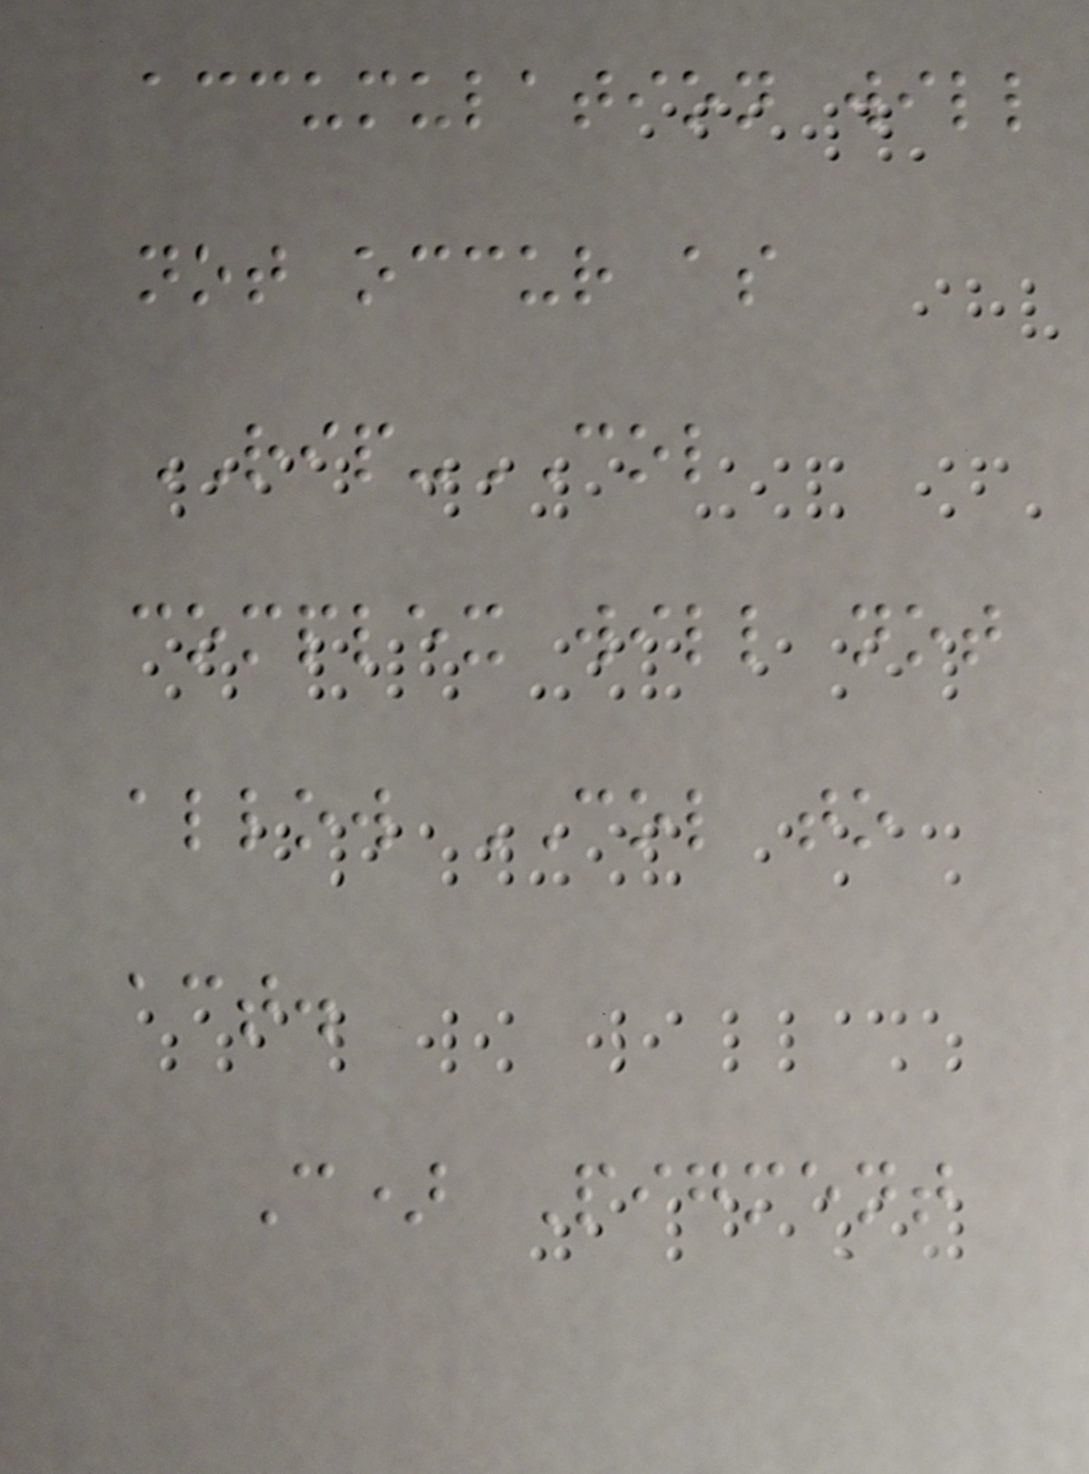accumulation will
not occur as
RIP-COL
complex will not
allow COL to
act.
C) Pigment
